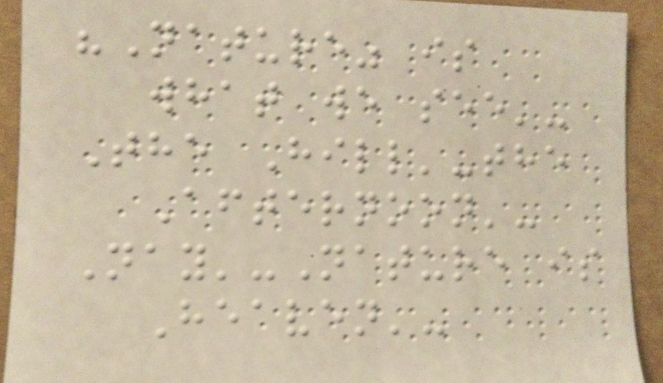"Nature" is
what we see'-
The Hill'-the
Afternoon'-
Nay'-Nature is
Heaven'-
